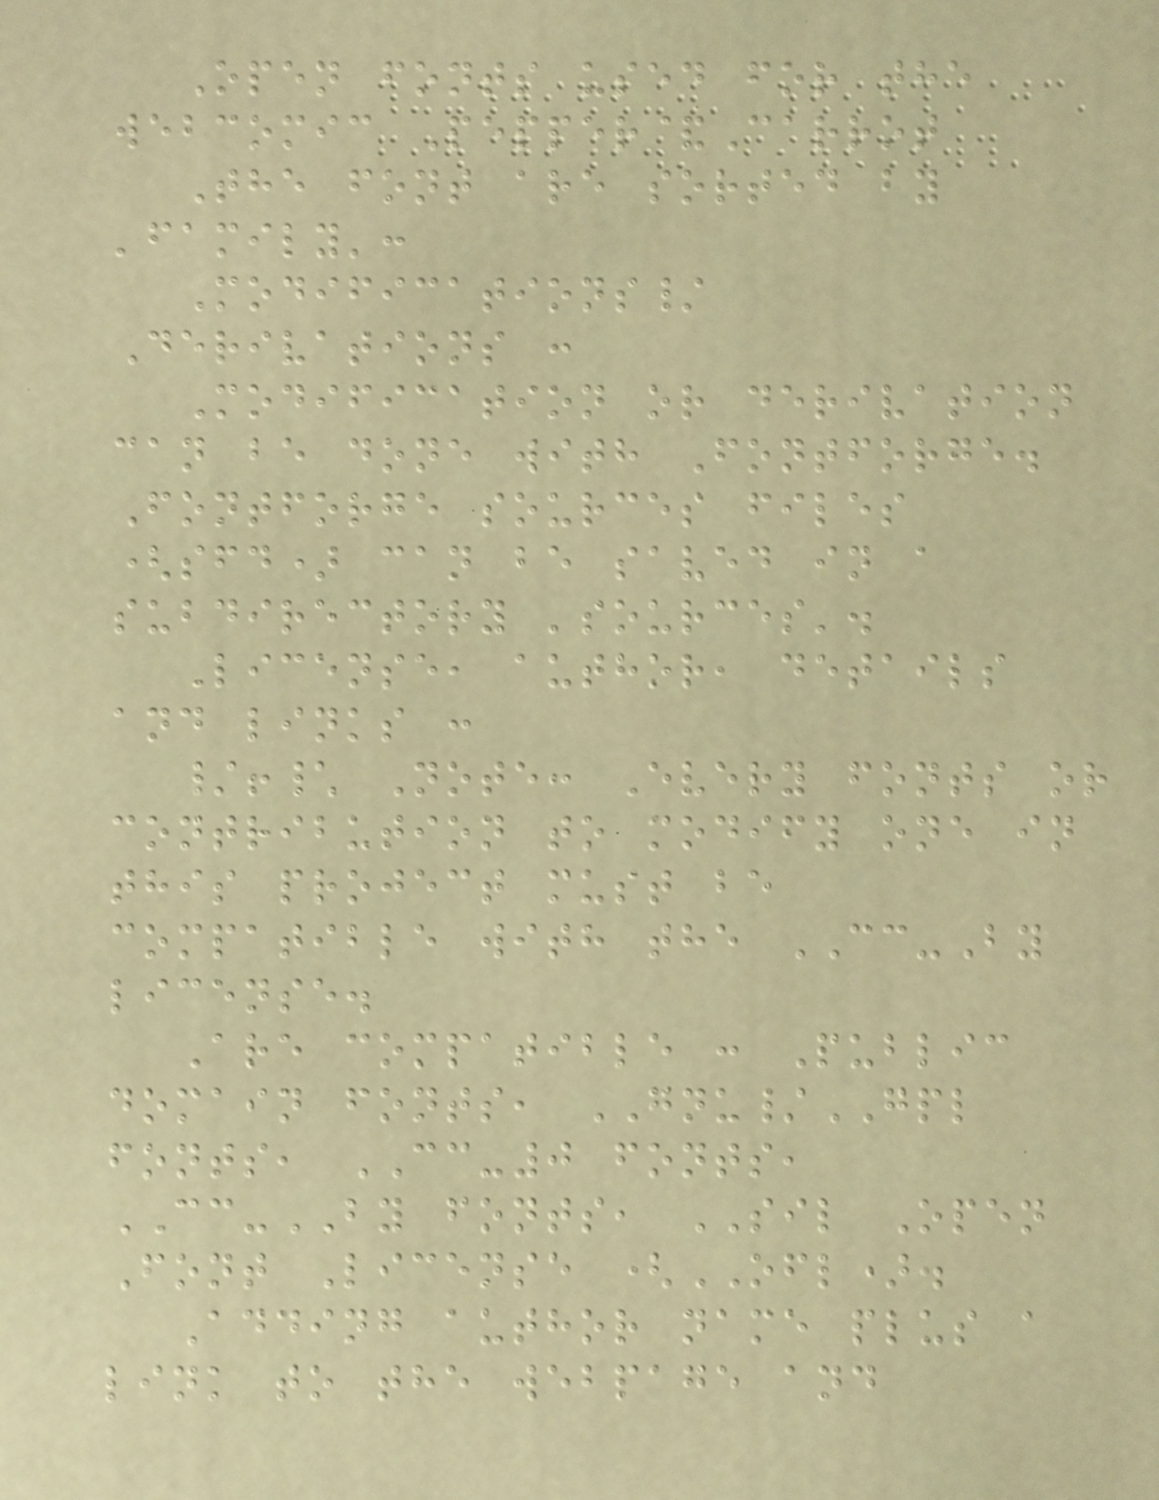Open fonts used for the
webcomic Pepper&Carrot
The font are sorted by
'family':
Modifications/
Derivations :
Modification or derivation
can be done with Fontforge.
Fontforge sources files
(sfd) can be saved in a
subdirectory 'sources'.
License, author, details
and links :
/!\ Note: Every fonts or
contribution to modify one in
this project must be
compatible with the CC-By
license.
Are compatible : Public
domain fonts, GNU/GPL
fonts, CC-0 fonts,
CC-BY fonts, SIL Open
Font License (OFL).
Adding author name plus a
link to the webpage and
